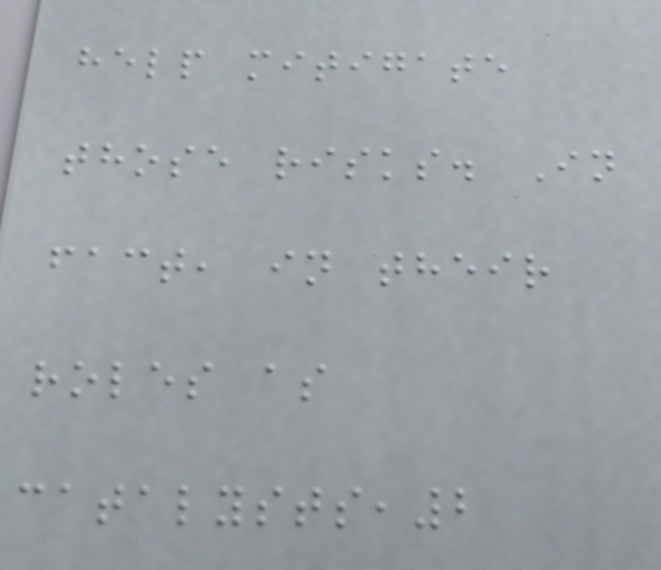help mitigate
those risks. In
fact, in their
roles as
catalysts,2
